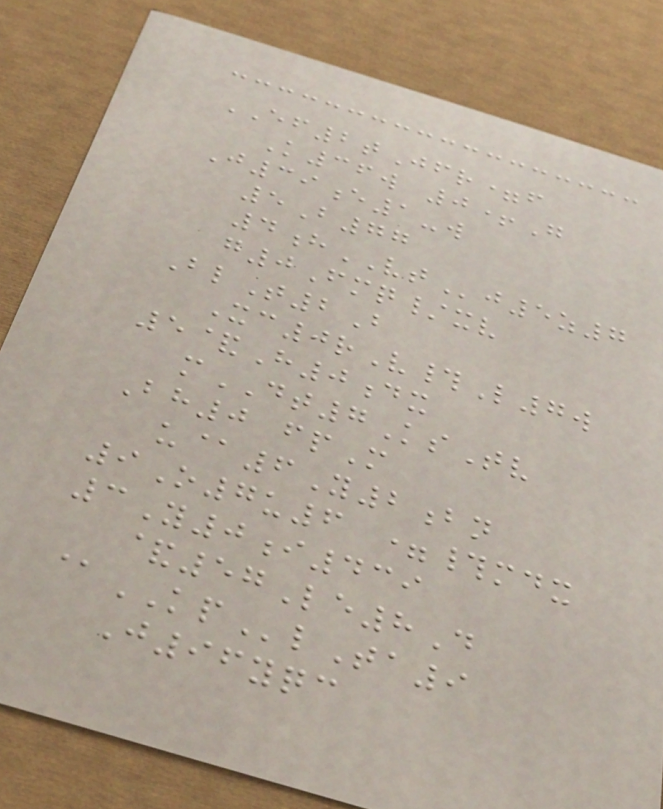EF2tJfr=f
K36w 0+G
J39e1-w
5B77
4hVTj5z7
g0Fmq/xv
BlT2B
Xc0rV#L7w
5&H0dx
mDT7KsTv
Bh0 fpM
u@6Y2bn
9O7u6 =#mdx
3Y0i439
&57Le8D
@KPlTa9
J96yqc
